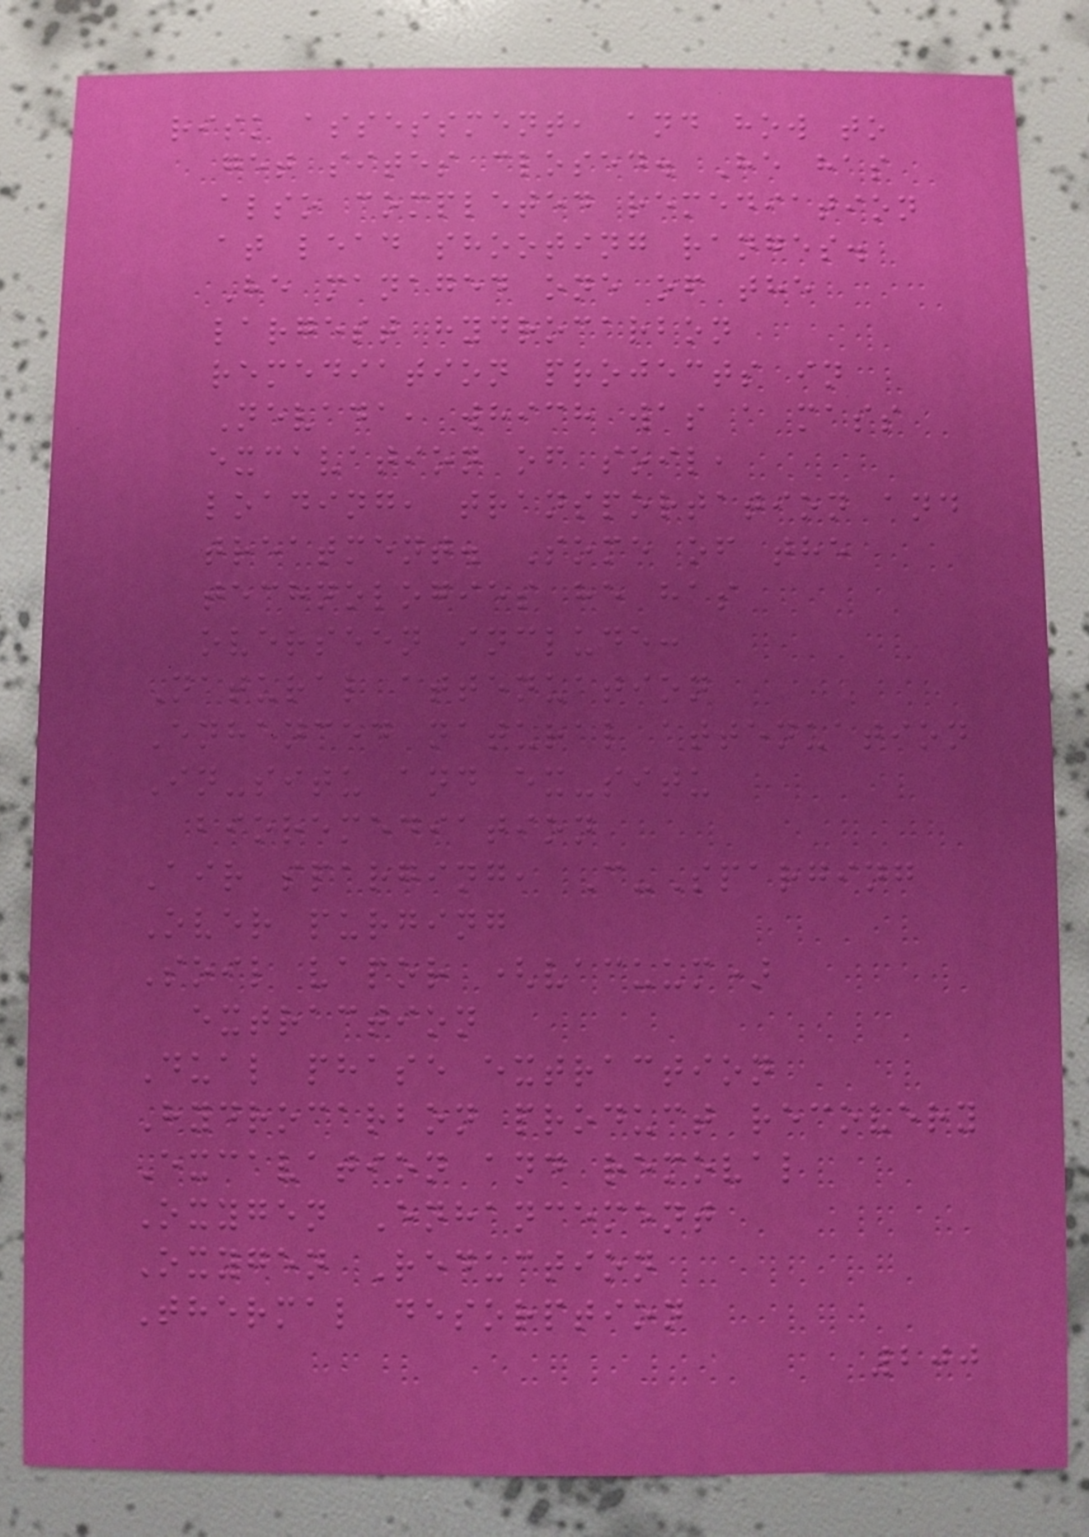risk assessment, and how to
get sites closed. He has
also completed remediation
at lead shooting ranges.
He managed one of the
largest hydrocarbon
remediation projects in
Nevada, which was a mass
excavation of soil,
loading, transportation and
treatment. Some of the
technologies he has
overseen include:
Natural attenuation
Enhanced natural attenuation
In-situ and ex-situ
bioremediation
Air sparging, C-Sparging
Over purging
Soil vapor (vacuum)
extraction
Dual phase extraction
Hydrocarbon product recovery
Excavation and removal
Oxygen Enhancement
Oxygen Reduction
Thermal desorption
200
